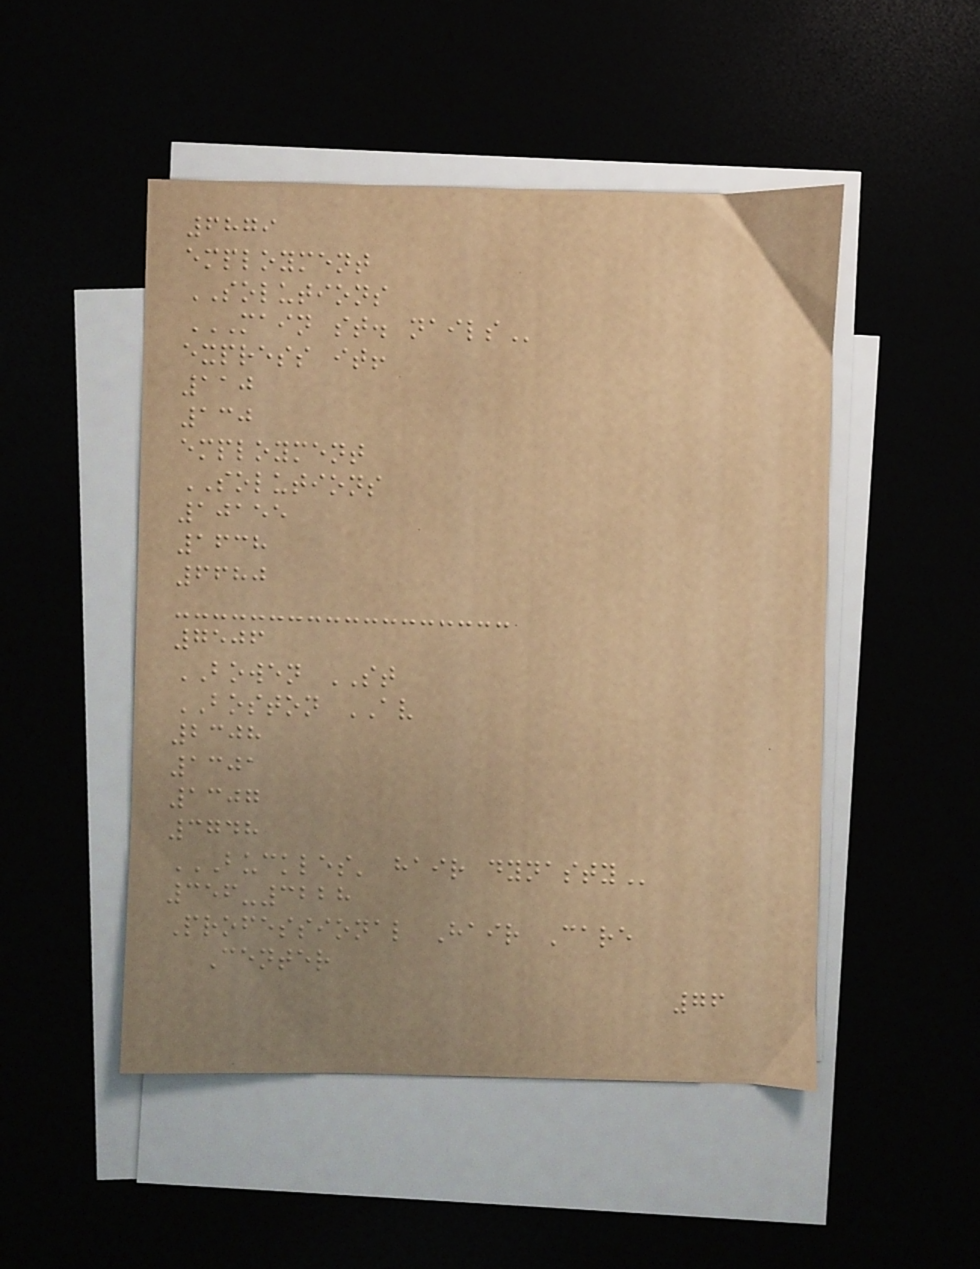6879
employment
SOLUTIONS
MAIN ST. NAILS
express it!
110
130
employment
SOLUTIONS
10155
1638
6680
7506
BOWEN ST
BOSTON AV
2308
1301
1307
3748
BUCKLES' HAIR DYNASTY
356-3228
Professional Hair Care
Center
76
